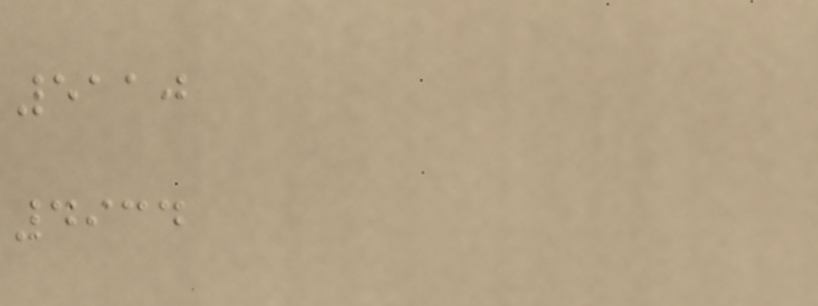5110
4934
